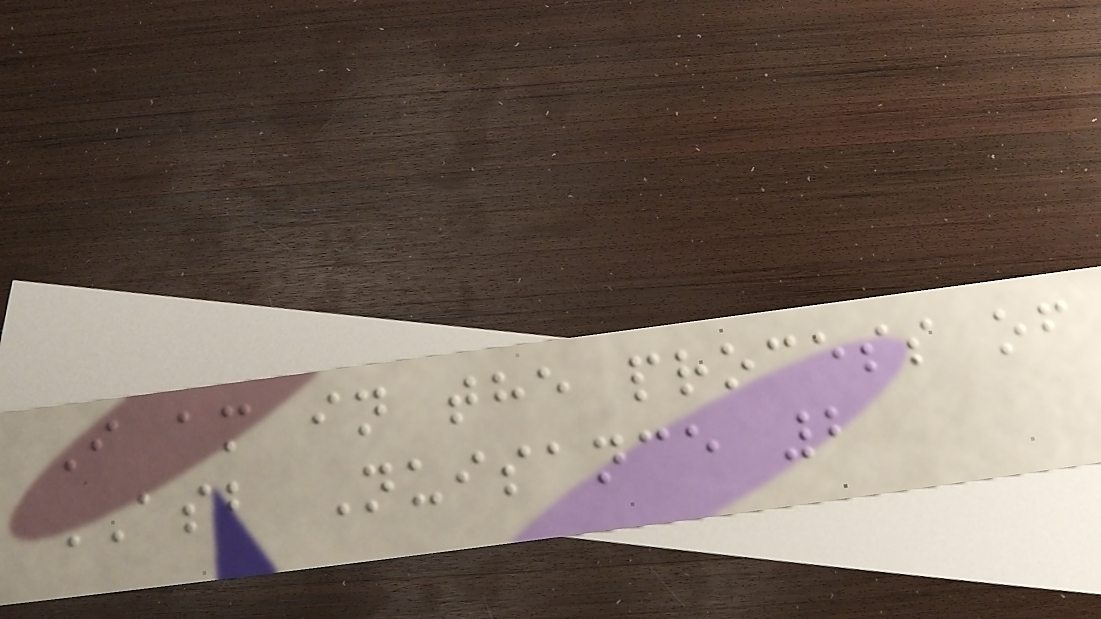I am in the process of
ASB Nuisance 2
